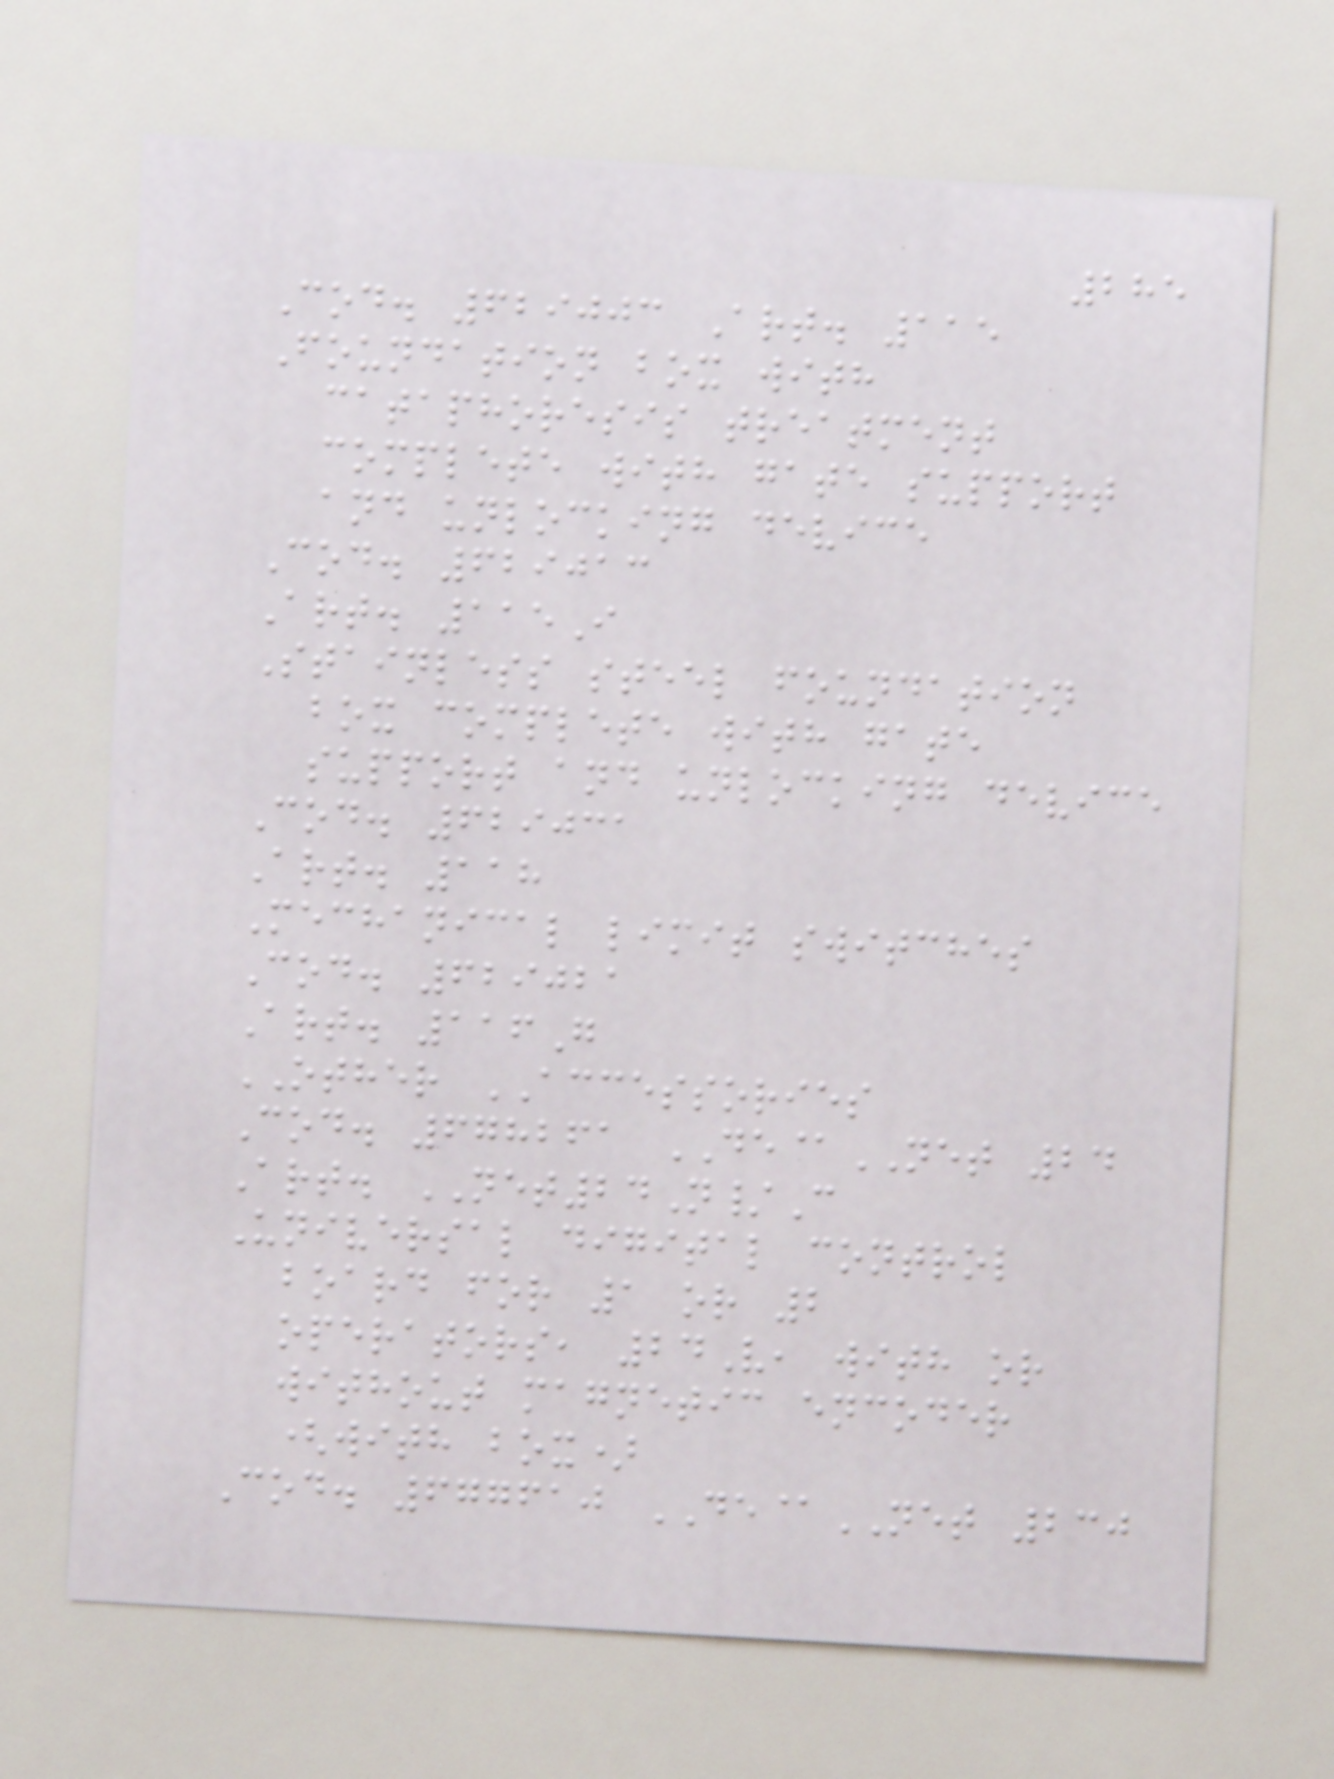285
Cod. 629003 Art. 115
Foundation box with
cataphoresis treatment
complete with gate support
and unlocking device
Cod. 629013
Art. 115I
Stainless steel foundation
box complete with gate
support and unlocking device
Cod. 629031
Art. 118
Mechanical limit switches
Cod. 629021
Art. 116G
OTHER ACCESSORIES
Cod. 678261 DE@NET 24
Art. NET24N/C
Universal digital control
board for 1 or 2
operators, 24V, with or
without magnetic encoder
(with box)
Cod. 677610 DE@NET 230
